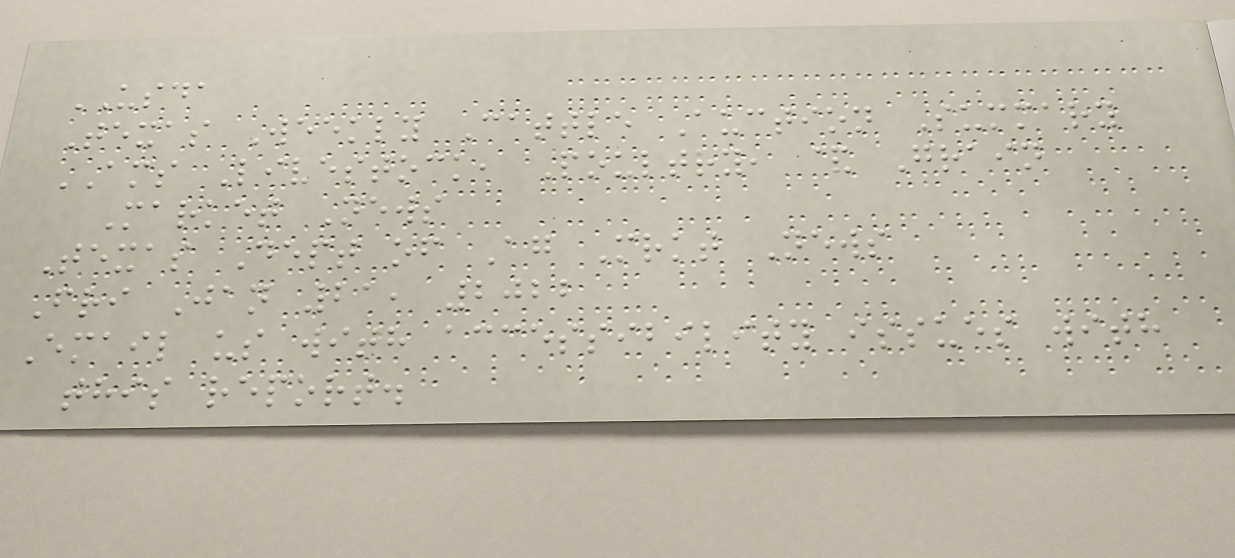USDA
Texas Weekly Cattle Auction Summary
AMS Livestock, Poultry, & Grain
Market News
Texas Dept of Ag Mrkt News
Fri Jan 21, 2022
Email us with accessibility issues with
this report.
